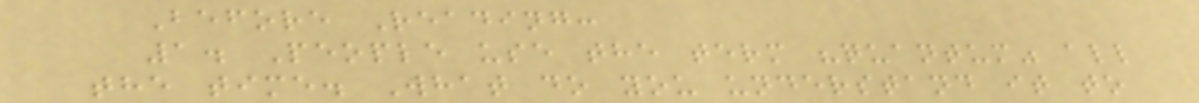Before Reading:
1. People use the term "quantum" all
the time. What do you understand it to
